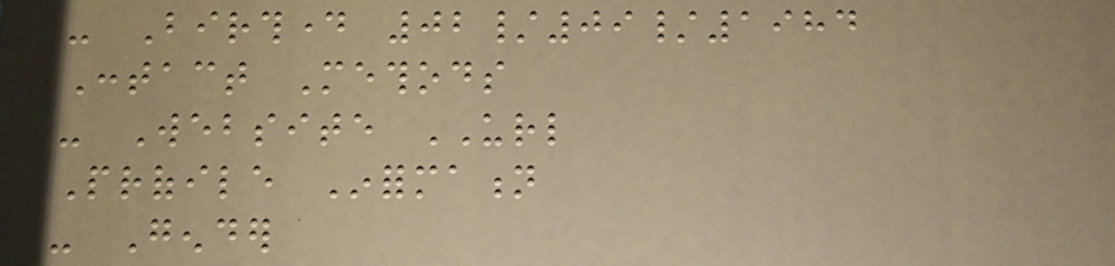- Birthday 02/09/1984
Contact Methods
- Website URL
Profile Information
- Gender
